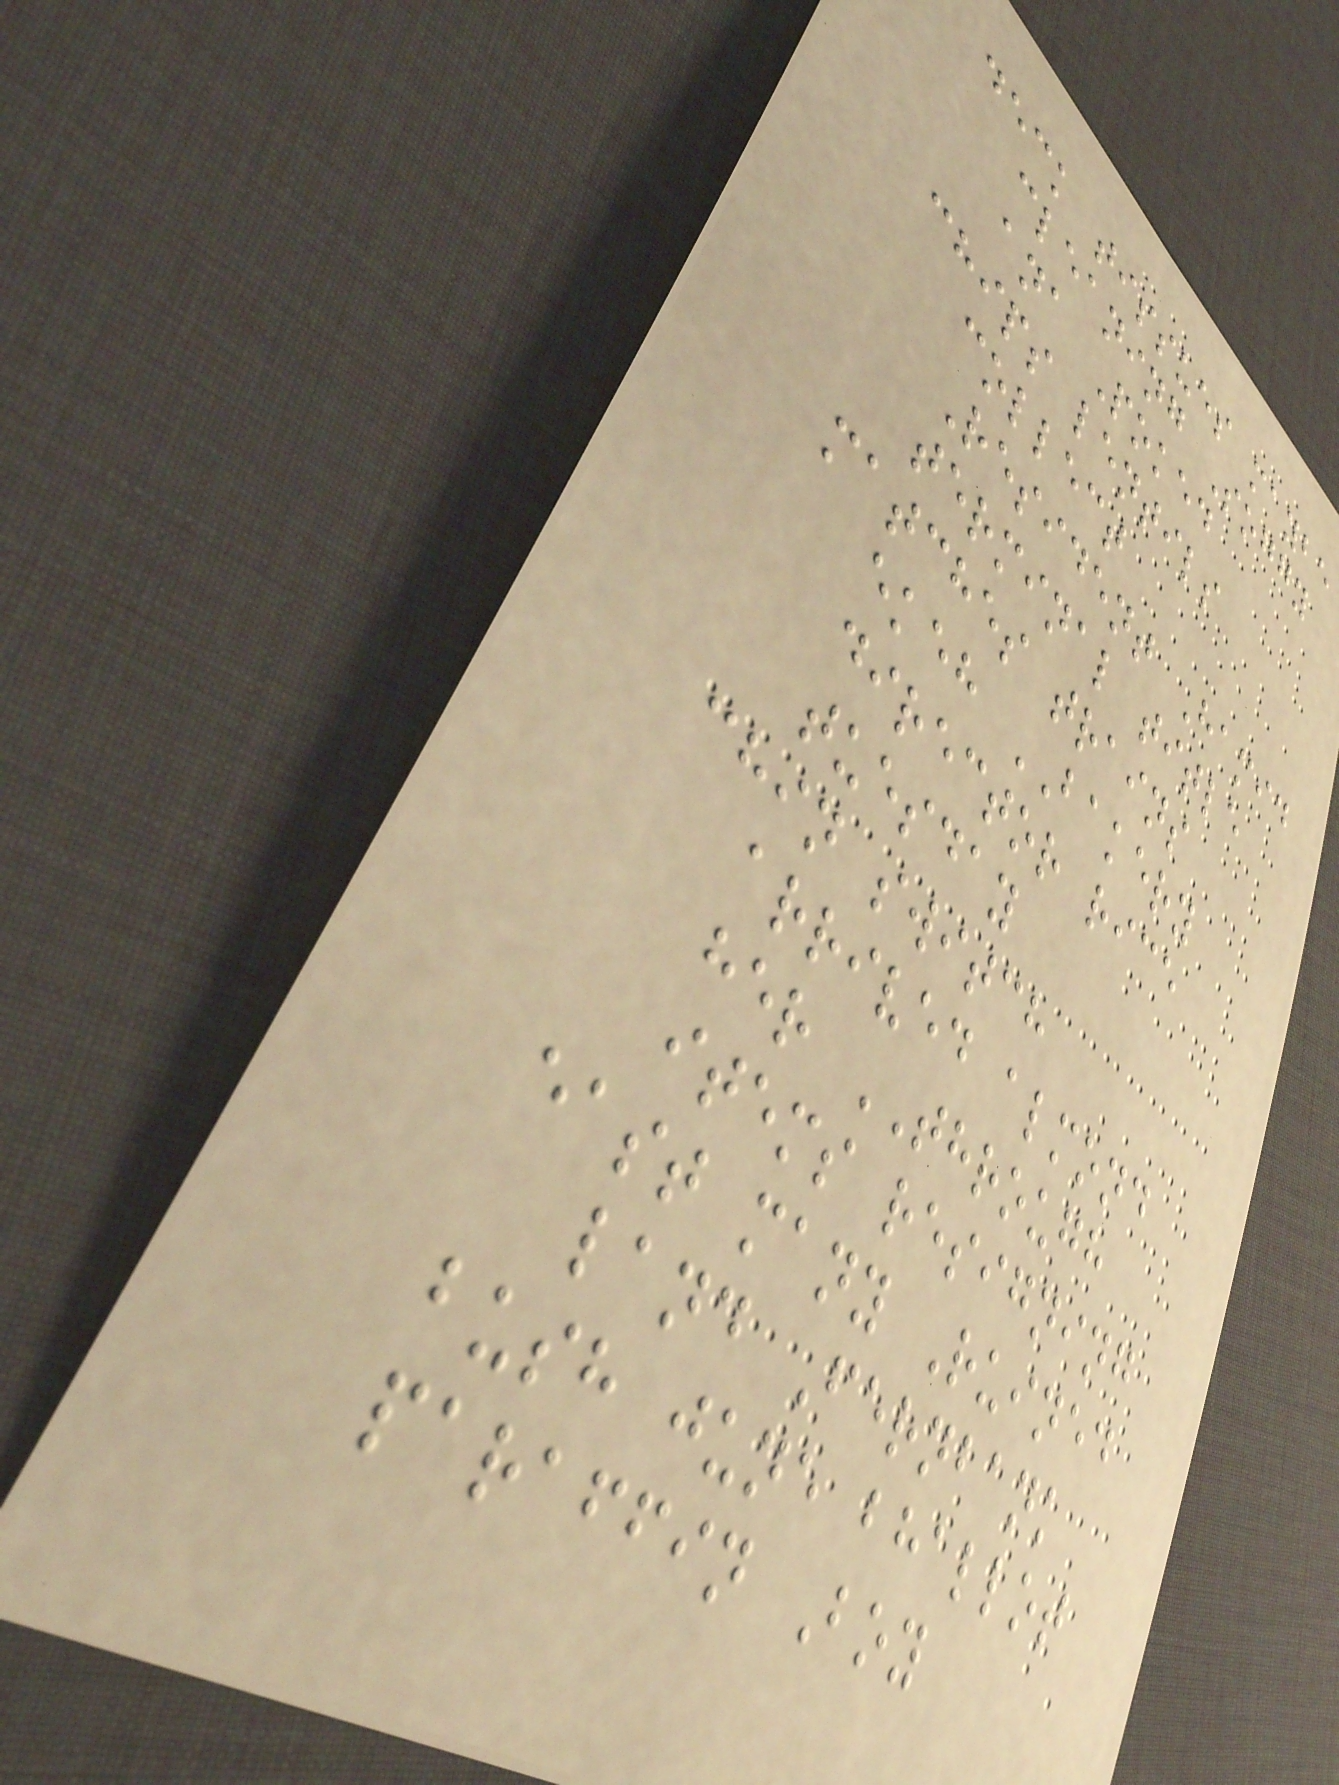deck tissues maybe
cleaning Soggy
ana Poked
chips lentils
collect
Resident Hamid
terminal title
matches trains
ekeh BAKERY
director rice
tuesday
chin switch
arrived almond
her THROUGH
items resigning
east many Ruined
land Fernbank
bush june bhallot
paraffin Boy
